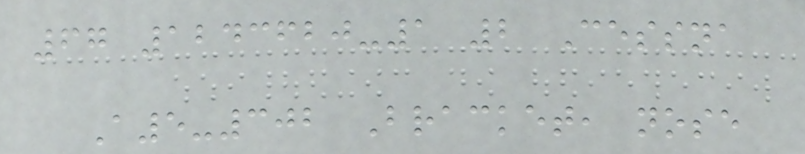67 1243620-1 2 Cessna
A5-302 Bracket, nose
